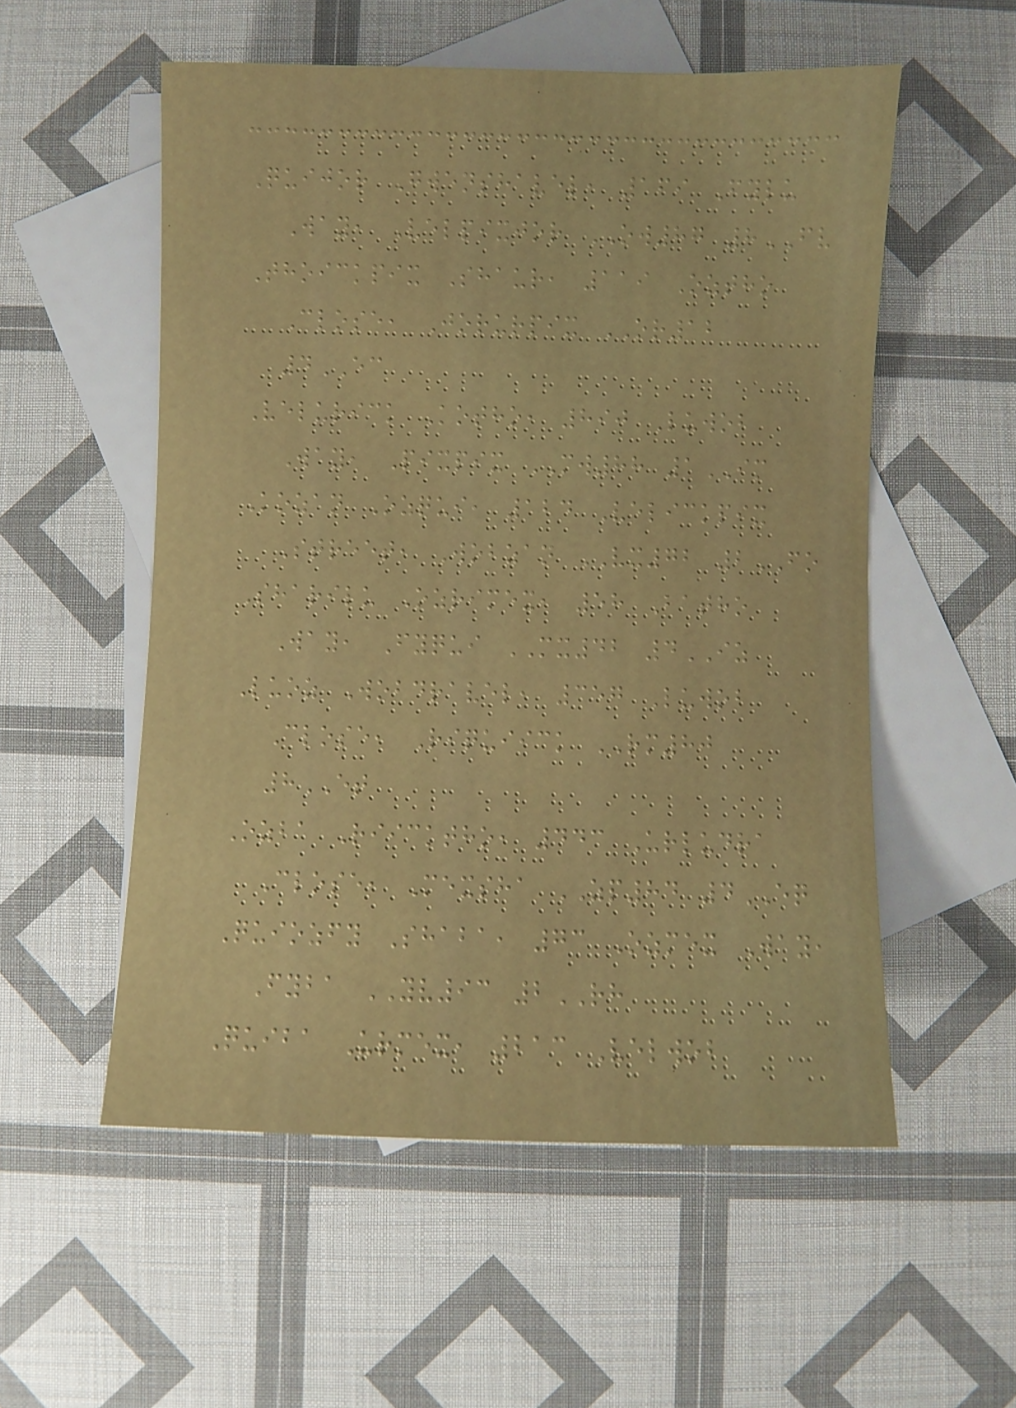Quijor Gwenshavel, 169 Fylu
Way, Velpixjor OW87 8FV
Thoickpix Shaur, 119 Oztho
Close, Jorurpix OR12
4EC
Velurick Kotho, 890 Luwob
Way, Pixpix MW88 1IM
Kozan Ozqui, 124 Velickpix
Street, Wobzan VX72 2FO
Sharilu Ozrimex, 58 Batho
Way, Fyqui MX42 4IZ
Luoz Wobdravel, 357 Luwob
Close, Riquiick RM80
8ET
Ozba Riicktho, 443 Urludra
Close, Mexsha ZP84 4EQ
Quiozfy Shaba, 73 Ozmex Way,
Fyba YV93 2RH
Quiba Urmex, 213 Velwob
